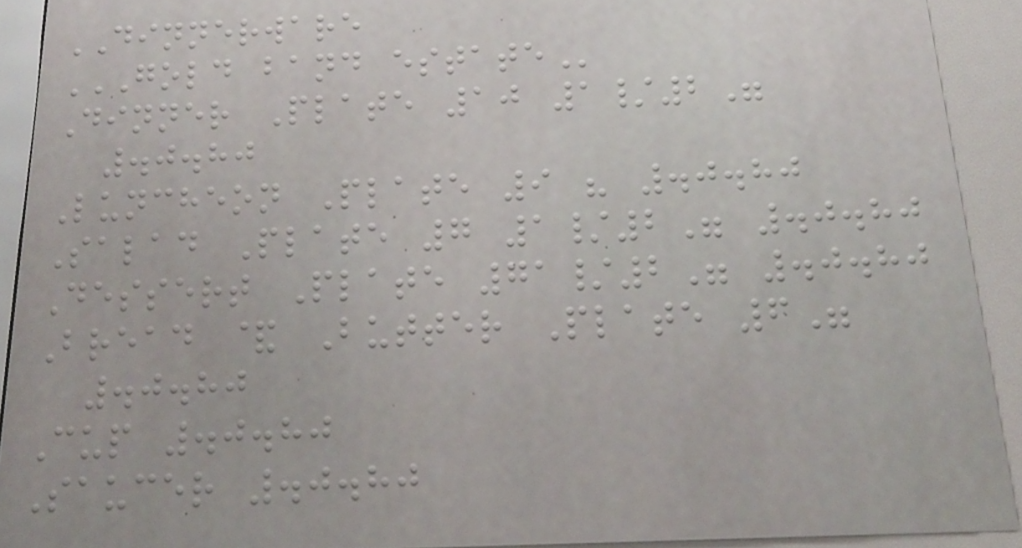DINNERWARE
GOLD BAND ESTATE
Dinner Plate 10 1/2"
.0.80
Luncheon Plate 9 " .0.80
Salad Plate 7 1/2" .0.80
Dessert Plate 71/2" .0.80
Bread & Butter Plate 6"
.0.80
Cup .0.80
Saucer .0.80
